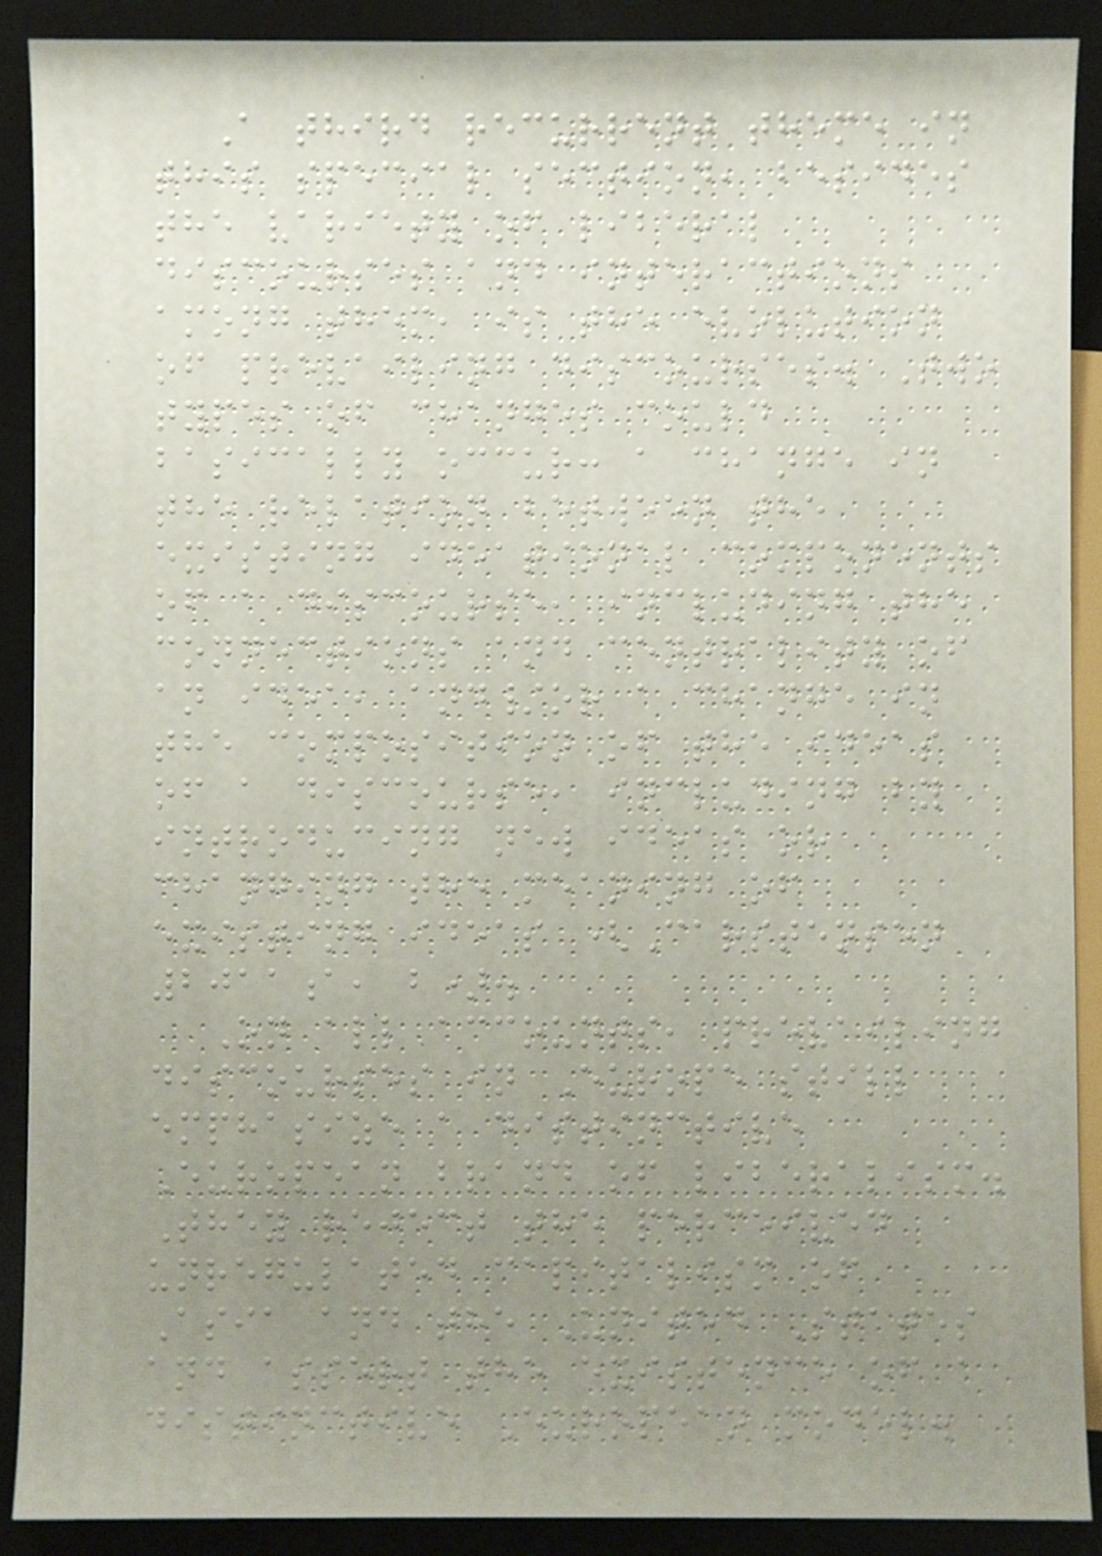A third recurrent theme in
this special section, besides
the variety of liberal
discourses and interactions
among them, is the evolution
of prevailing discourses. Two
types of changes could
basically occur: a change in
the relation between the
existing ideational components
of a discourse, including the
connections and centrality of
an idea, and/or a change in
the composition of the ideas
of a discourse, including by
introducing new ideas or
changing the meaning of
existing ideas (Carstensen
2011a, b).
On all accounts, prevailing
discourses in Europe still
emphasize a distinctive
European brand of liberalism.
They reject the perceived
unregulated capitalism of
Asia and the United States
and assert the existence of a
distinctive European model.
